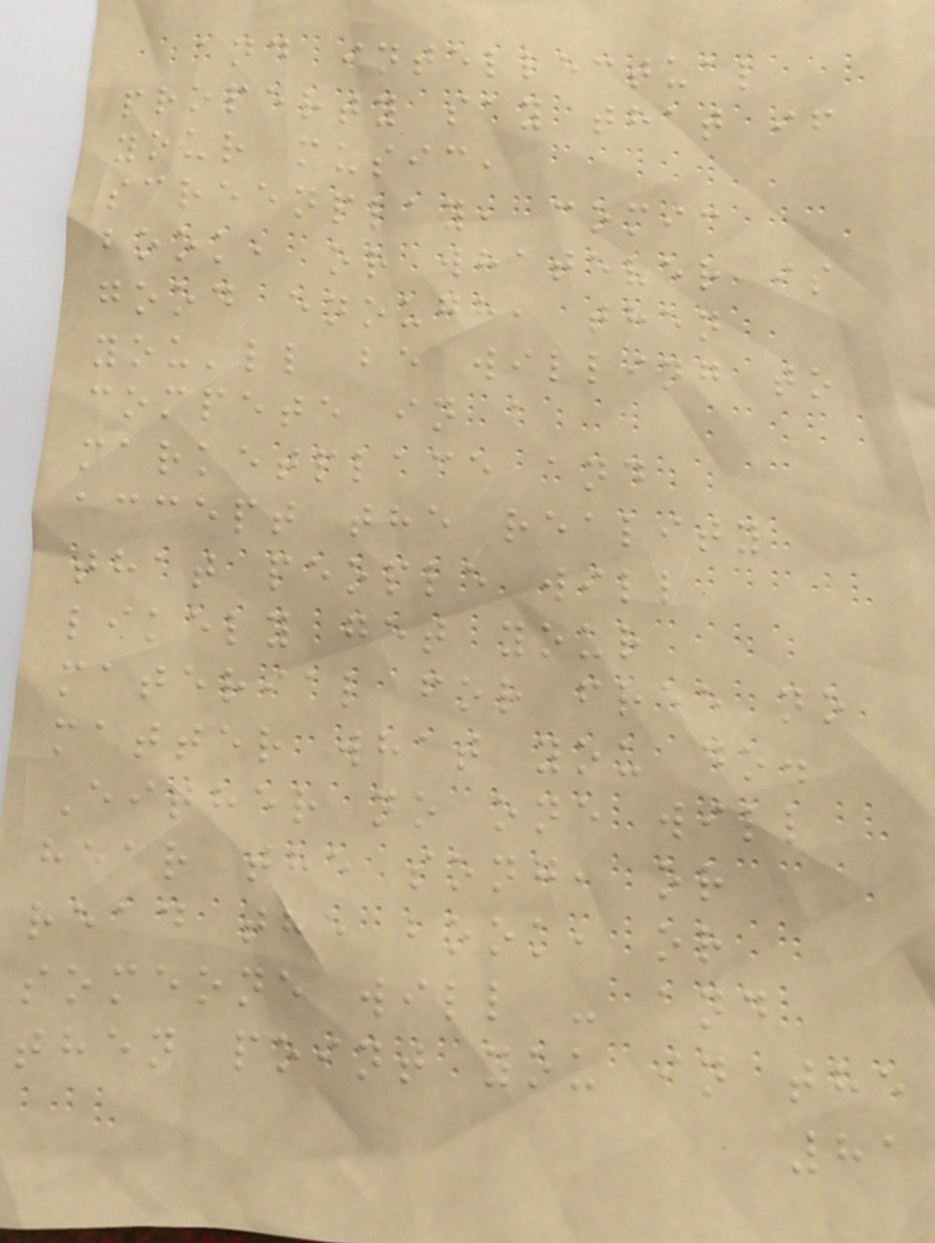and intellectual
property say that if
your music,
screenplay, comic
book, or whatever is
good enough, then
you'll be willing to
compete in a
marketplace and
accept the reality
that people will
likely get your
material for free no
matter what you do.
Either no one will
hear the song, or
read the book, or
someone will - and
then point you in the
81
